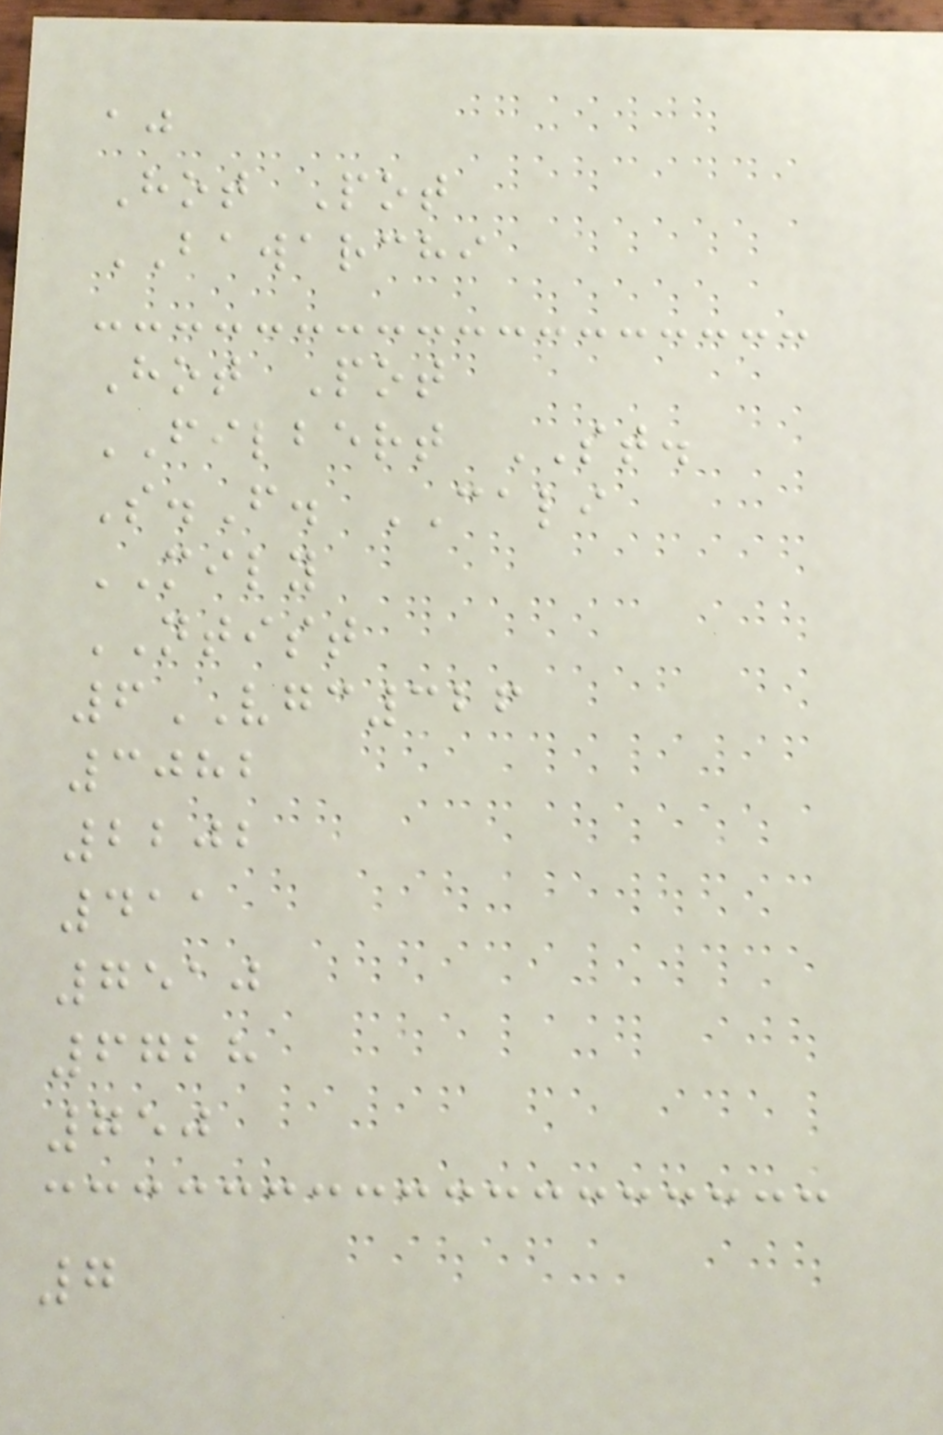aj
Hot Pot
BAWARCHI
Hot Pot
FILBERT ST.
S.F. CALI
MILY
NTIST
6VGC326
3082
2202
411
7510
6728
750
7
